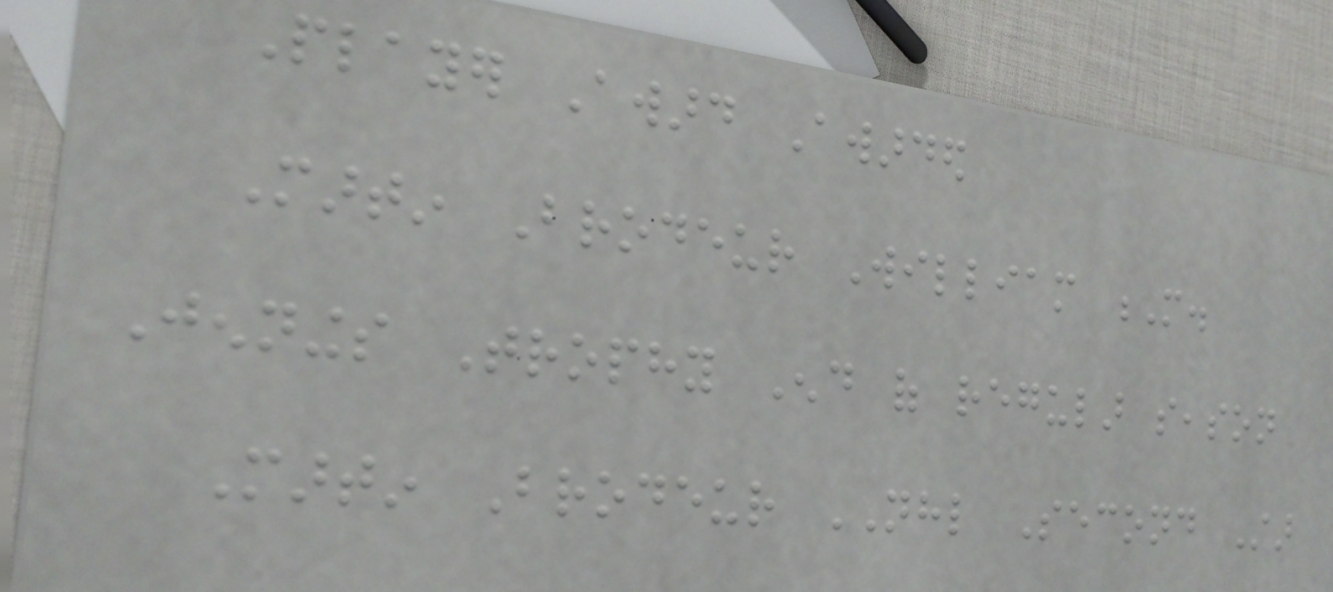Player Award Awarded
Martin Brodeur William M.
Jennings Trophy End of regular season
Martin Brodeur NHL Second Star
